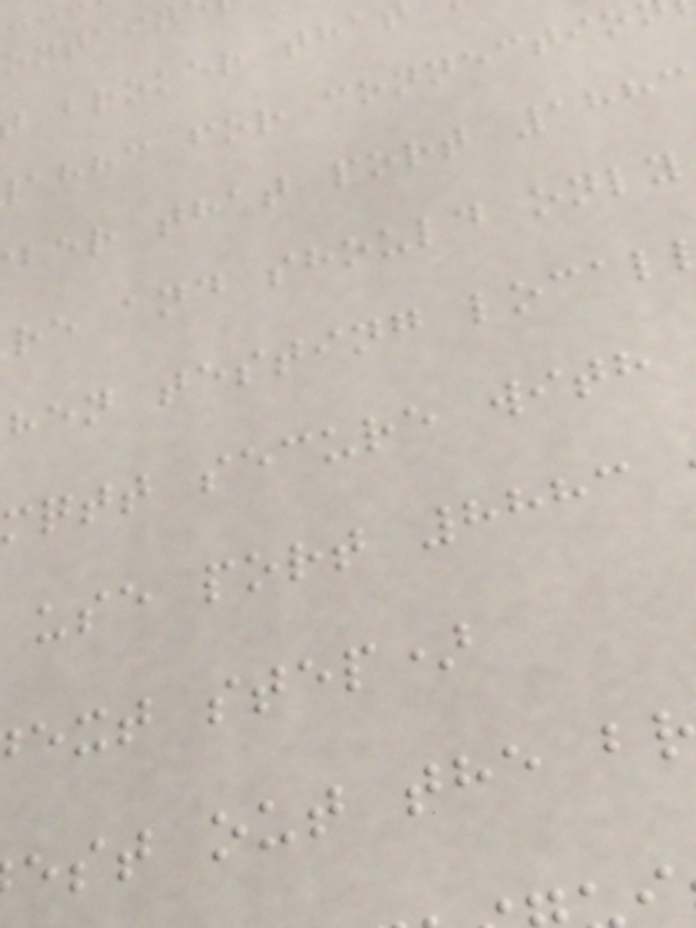broker tha
ahhc for connectio
ber that port 1883
re and should only
hen testing local
mqtt secure with
use port 8883
ext step)
est out the b
